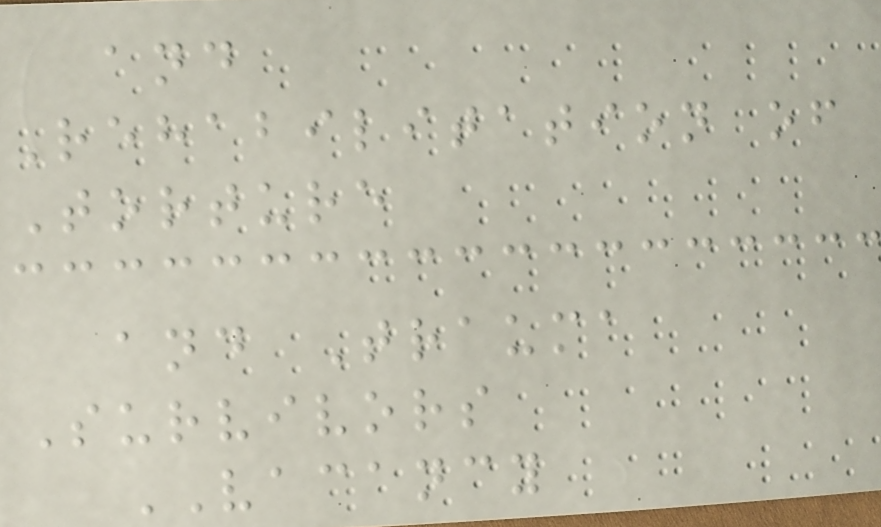and
Rehabilitation of
Torture
and Trauma
Survivors
VACANCY
